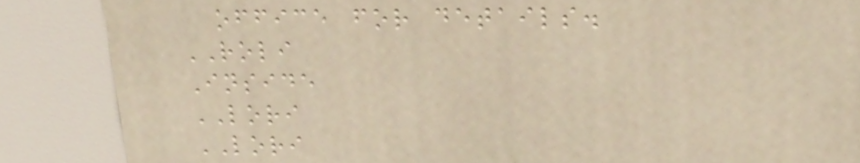office for details.
ROLI
Inside
LORI
LORI
